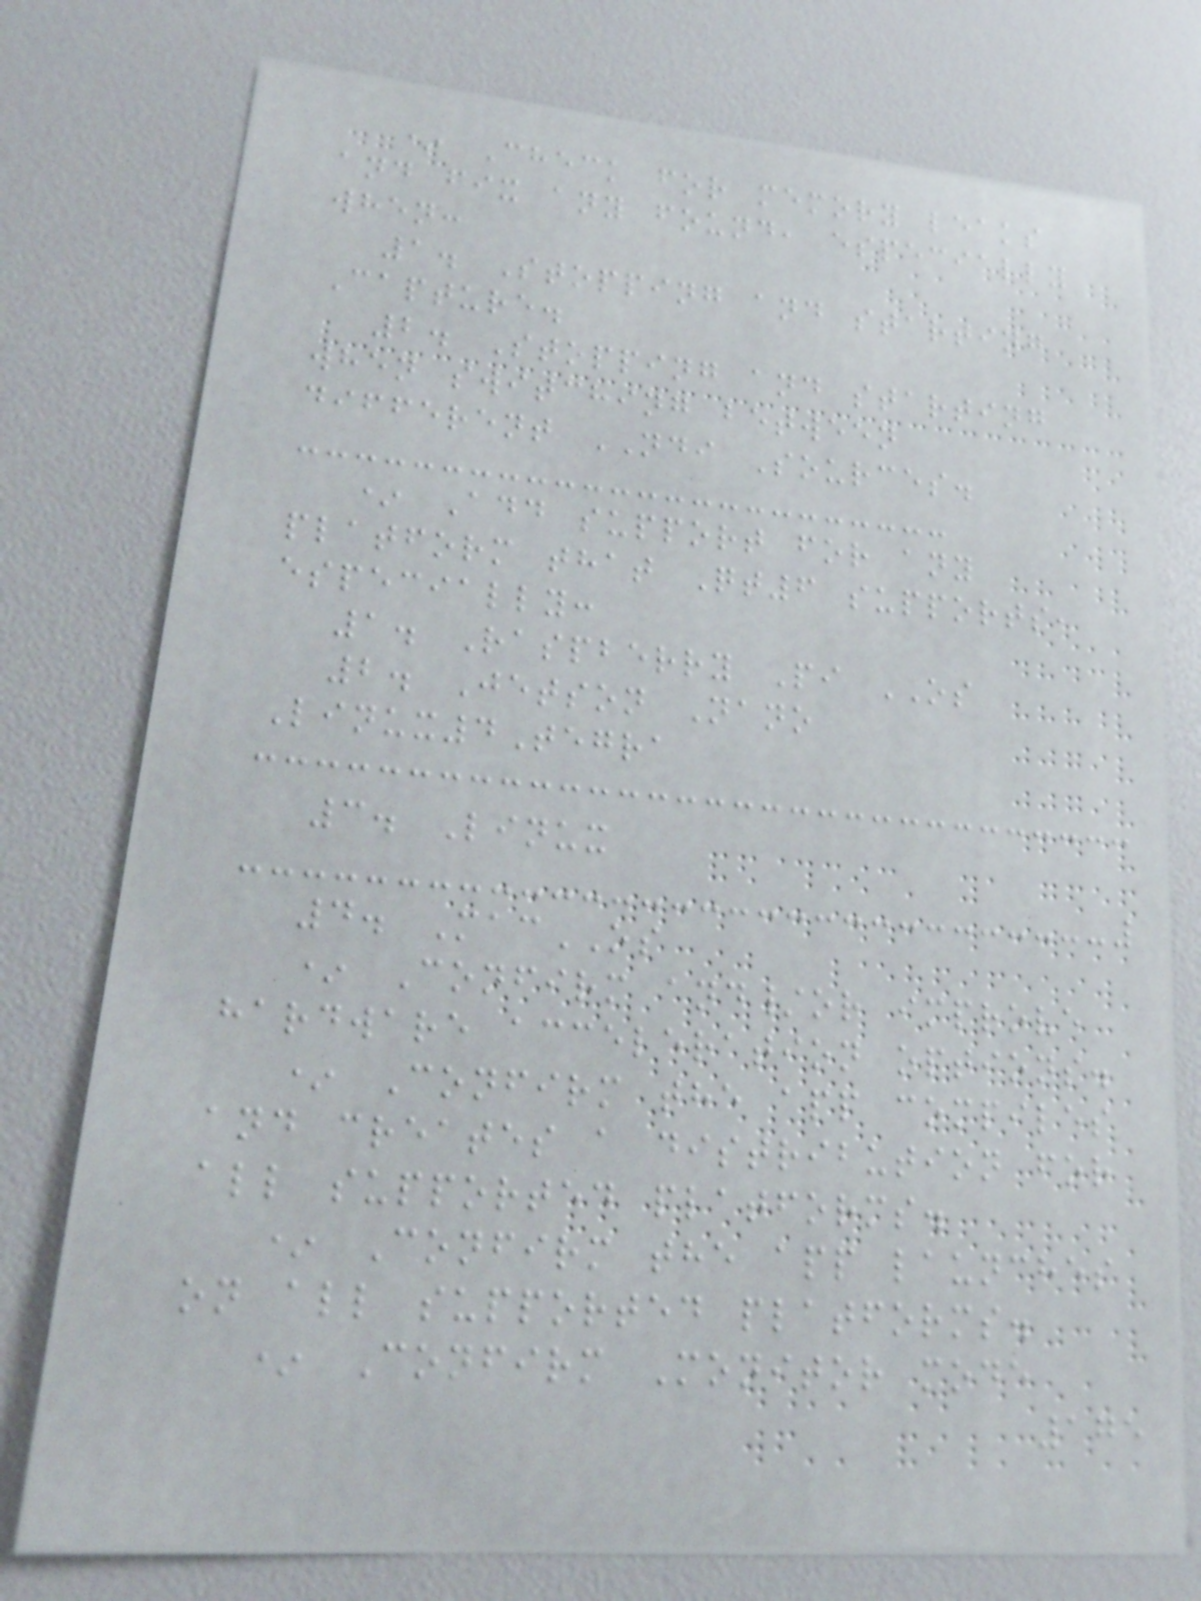* Check for memory leaks
and fix any found, especially
when:
1. Stopping and starting
Capture.
2. Stopping and starting
when switching between
different NDI Sources.
* Add support for any
platform that Qt6 supports,
especially:
1. Raspberry Pi OS
2. Jetson Nano
Linux4Tegra
3. Linux
4. MacOS
* Confirm and/or improve
hardware acceleration options.
* Confirm the app compiles
and creates a distribution for
all supported platforms.
* Confirm the app launches
on all supported platforms.
* Confirm Monitor mode
175
